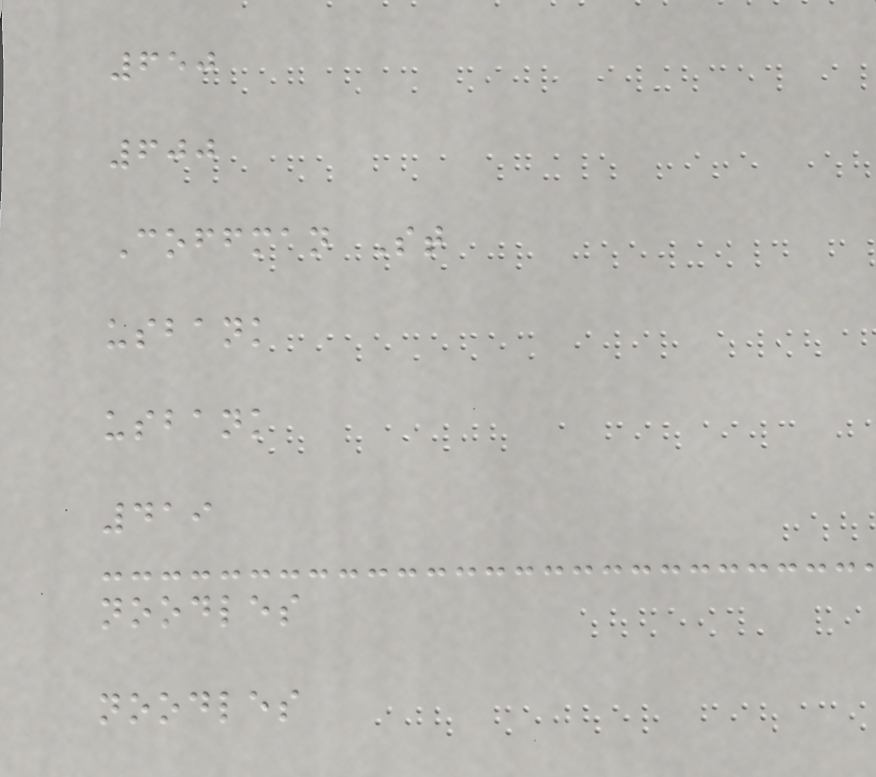650
600
Coffman St
usbank
usbank
419
noodles
noodles
